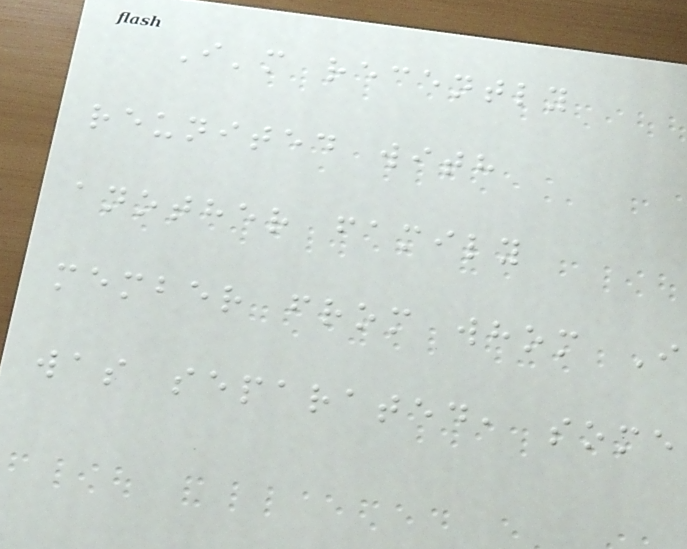I'm recently
reunited with
another family
member from whom I
was separated, some
